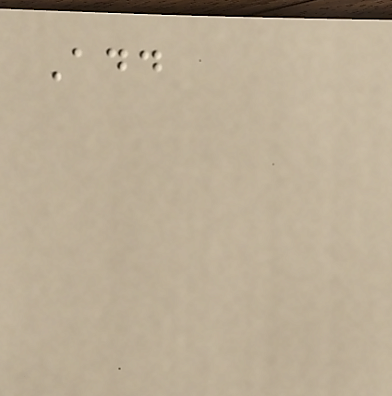Add
